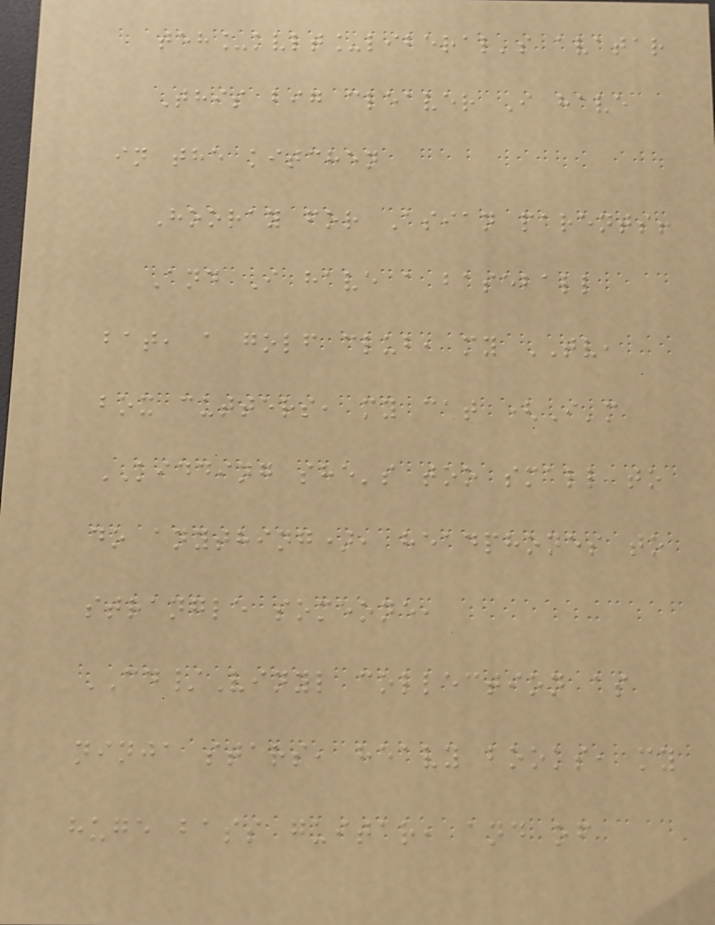teh_kvlt_liberal's avatar
This big cleaver I have
in the kitchen
Hooray for Asian parents!
And I have a baseball
bat, a golf club, my TV,
box cutters, my cat (I'm
KIDDING she's too small to
do anything), headphones to
strangle someone,
CD/Vinyl collection as
ninja stars, heavy books, my
huge bass guitar, and of
